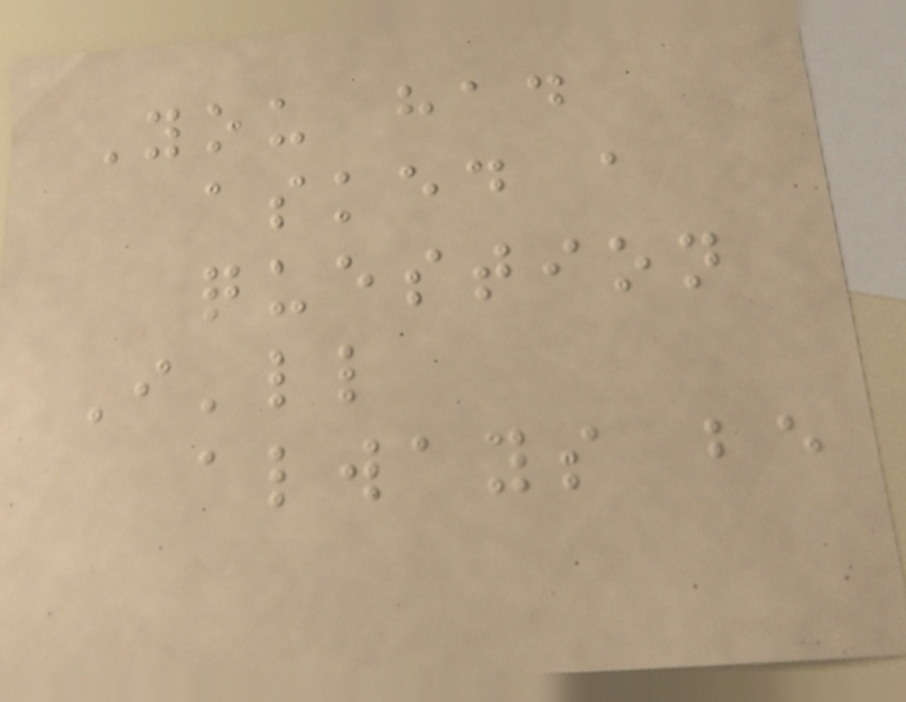You had
asked a
question
I'll
always be
